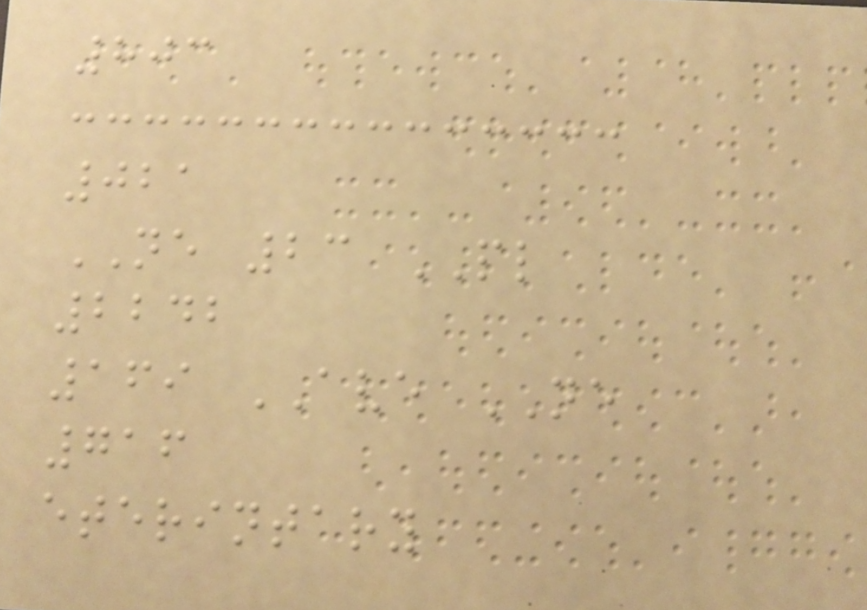803
021
NE 23 PL
2242
169 AVE NE
716
eterintary
